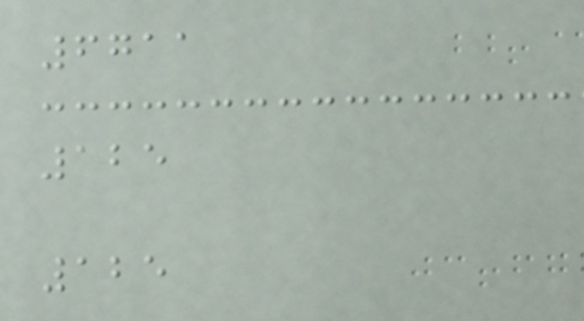6711
125
125
